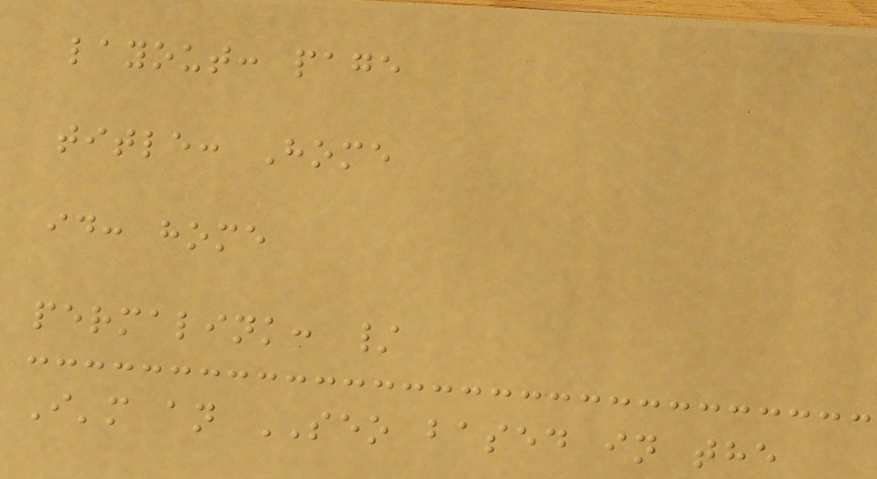layout: page
title: Home
id: home
permalink: /
I'm an SEO based in the
